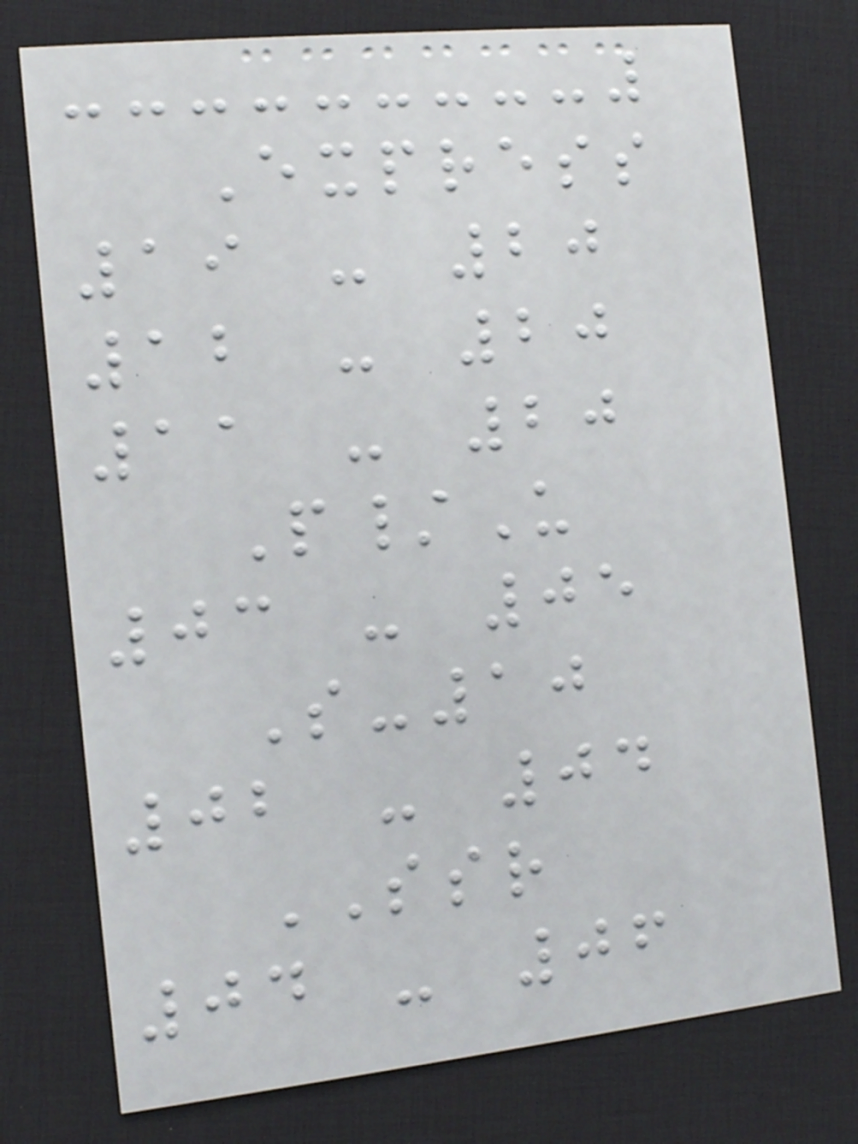Express
19 - 20
12 - 20
11 - 20
P/U
03 - 05
S-10
02 - 04
SSR
04 - 06
